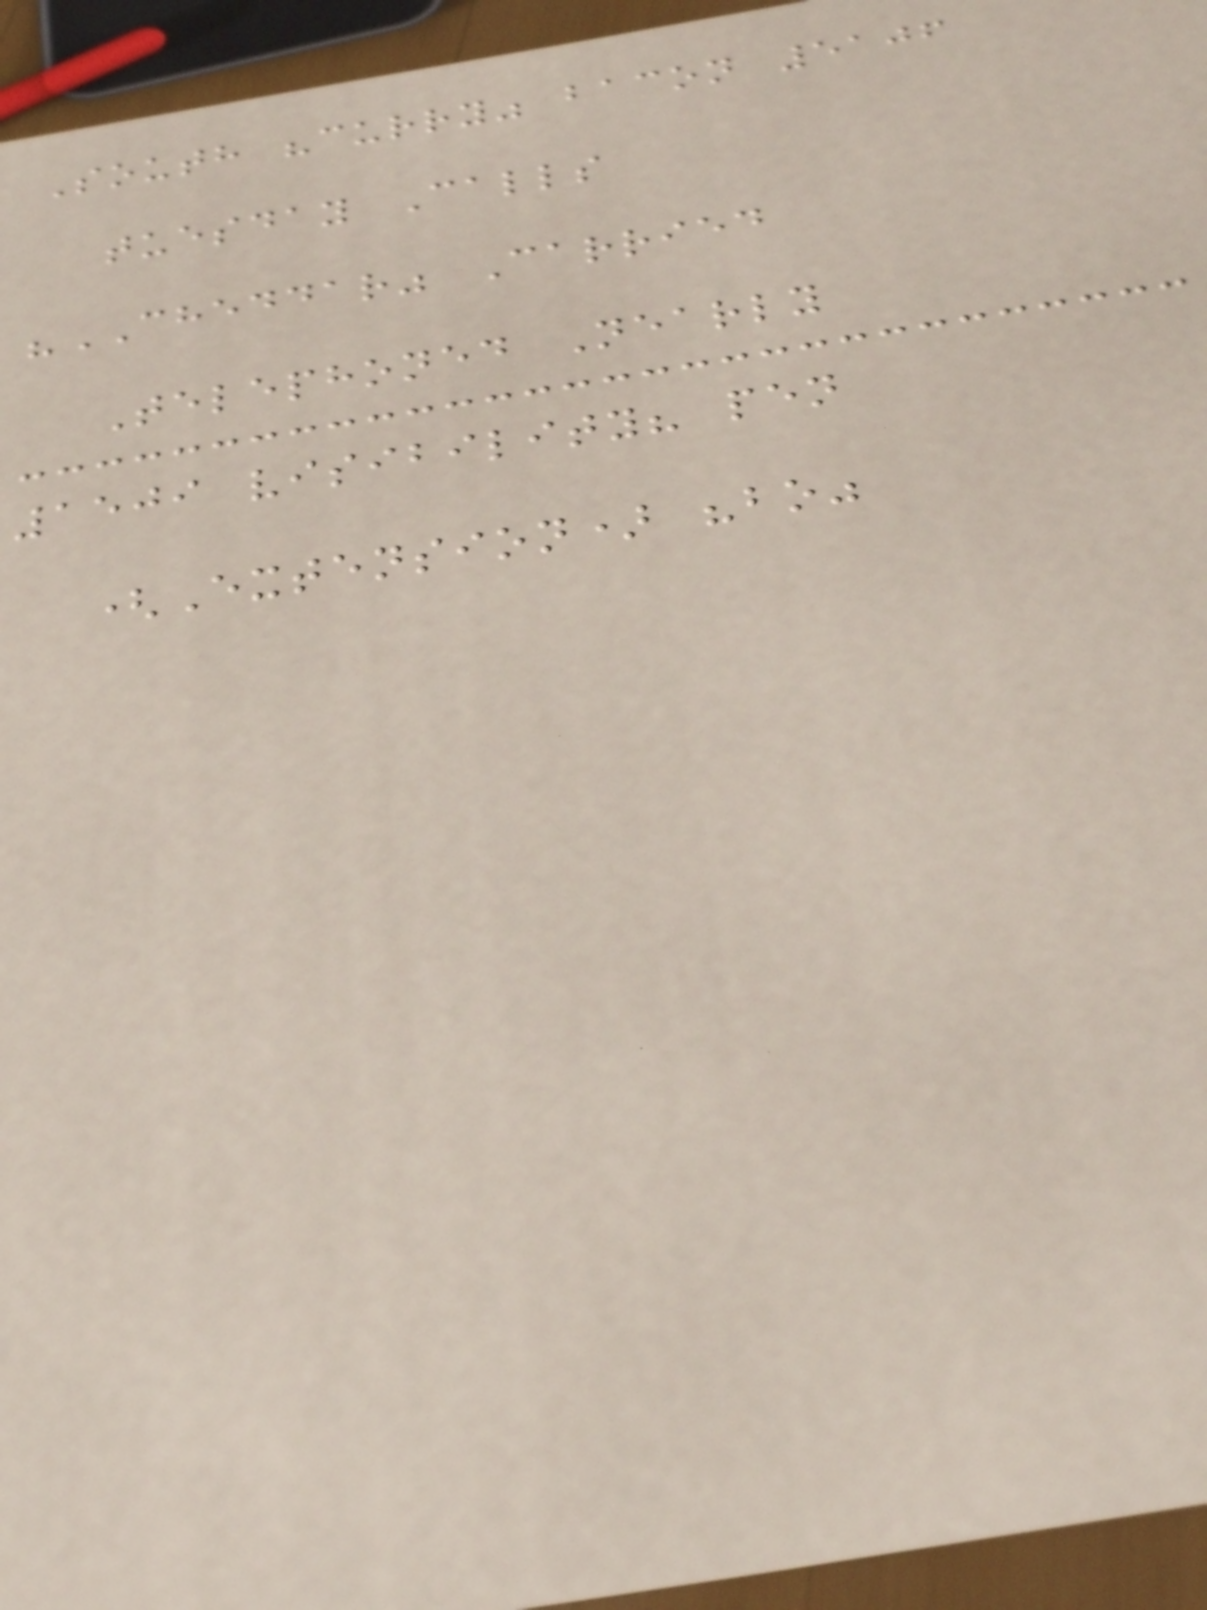South "curry" bacon 5106
tuesday Calls
"CHEDDAR" Carried
Telephoned Nearly
1509 visibility? pen
(Extension) "bo"
